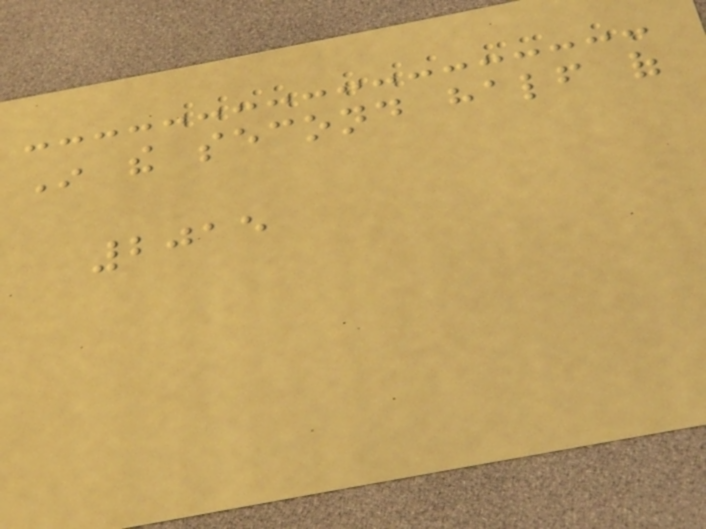In the second half of
2015
